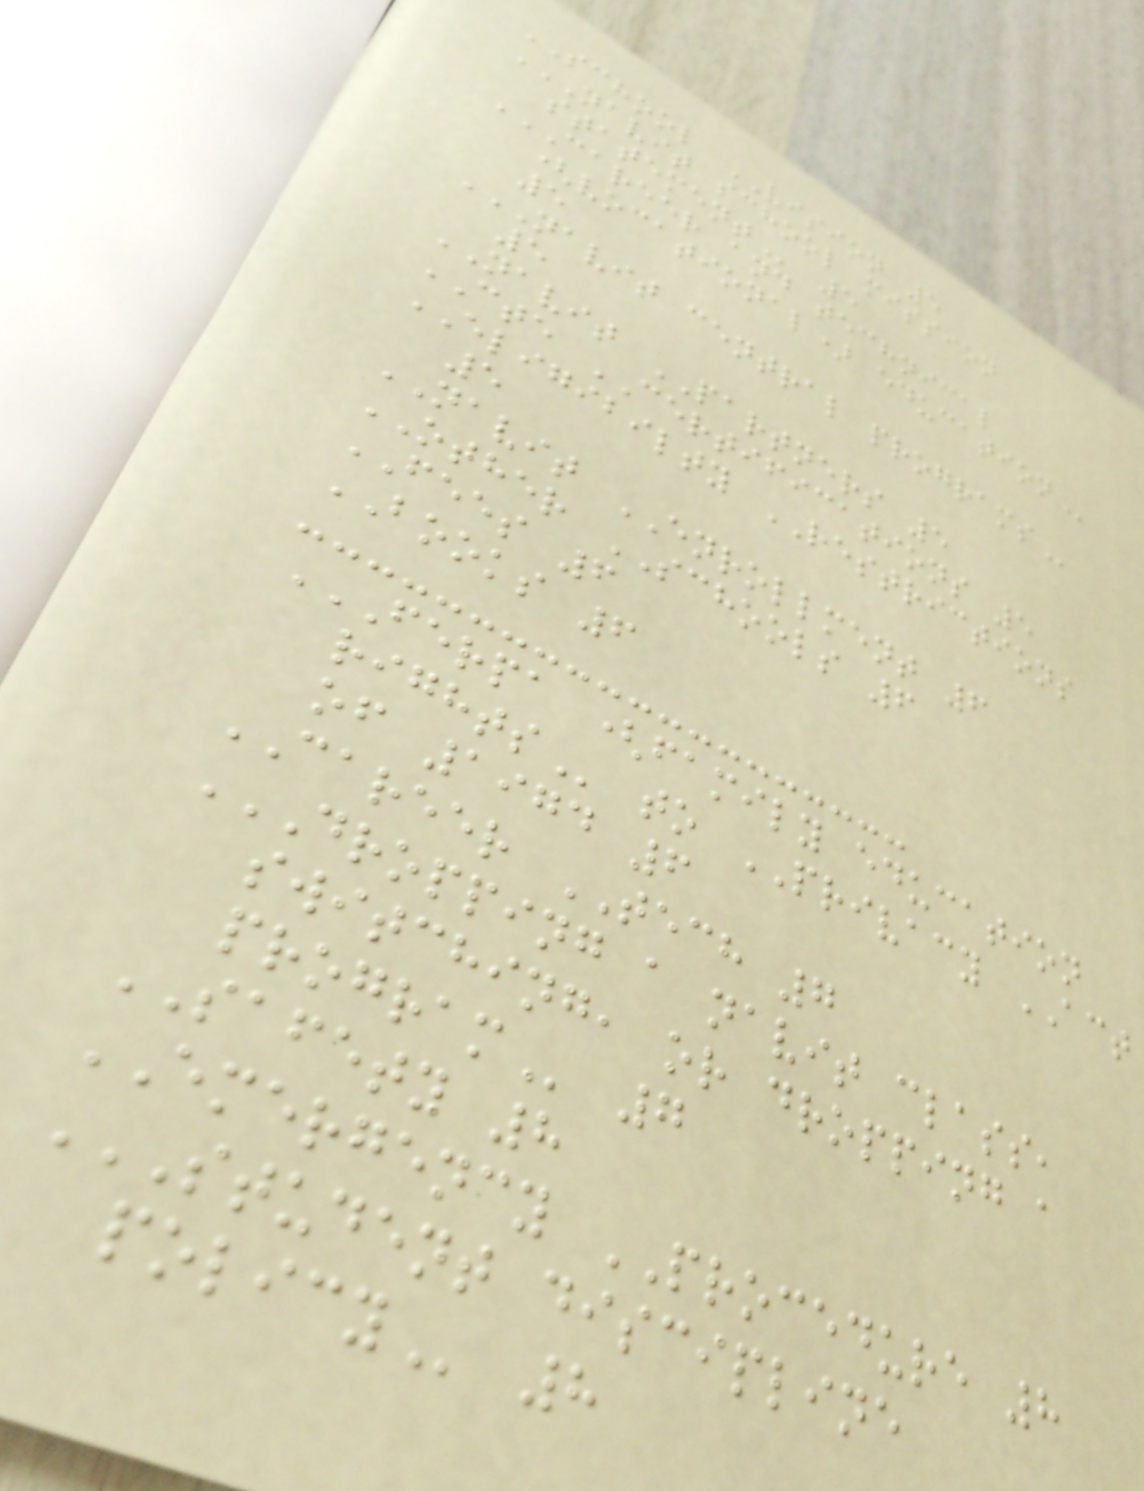SCHOOL VISION 5
NAVIT SCHOOL MISSION
STATEMENT 5
CAREER AND TECHNICAL
(VOCATIONAL) EDUCATION
5
NAVIT CENTRAL PROGRAMS
5
NAVIT PARTNERS 5
CTE CERTIFICATIONS 5
ELIGIBILTY RESTRICTIONS
5
NAVIT ENROLLMENT 6
OTHER SCHOOLS 6
FEES 6
BOOKS 6
FERPA (FAMILY EDUCATION
RIGHTS to PRIVACY ACT
of 1974 6
CAREER TECH 7
DROPPING A NAVIT CLASS,
SWITCHING, OR DROPPING A
PROGRAM 7
SAFETY 8
EMERGENCY PROCEDURE 8
STUDENT DISCIPLINE
POLICY 8
